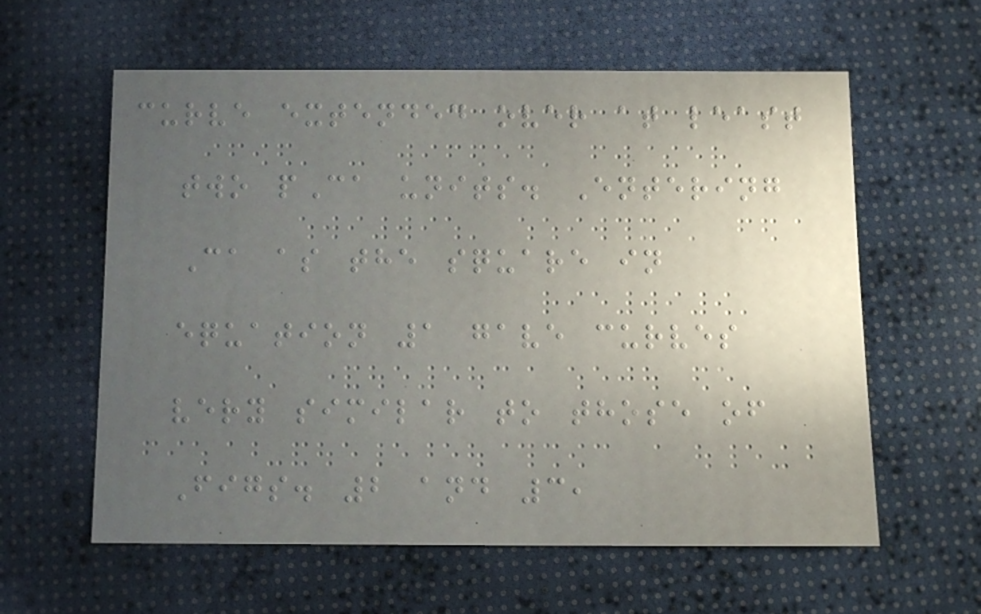curve extended over at least
two pCa units. Entering
Ca as the square in
equation 1 gave curves
very similar to those of
Figs. 2 and 3,
